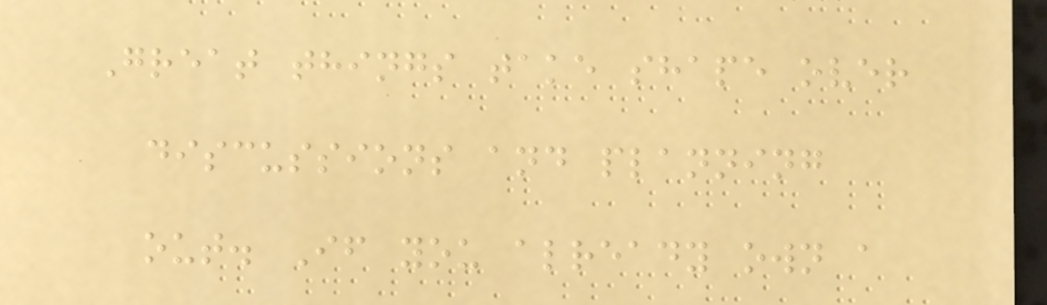Great things take shape over
discussions and planning
out. If you already own a
